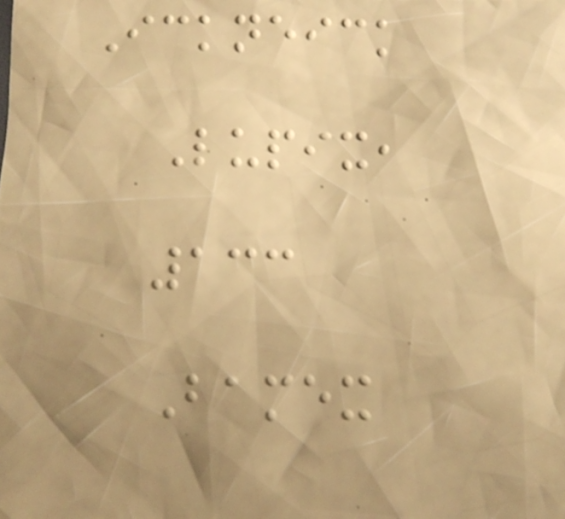Ickneick
Lupix,
133
Bamex
